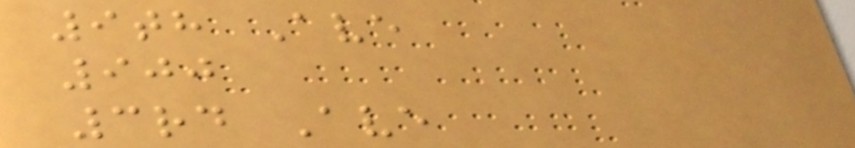9th Ave
900
3rd Ave
